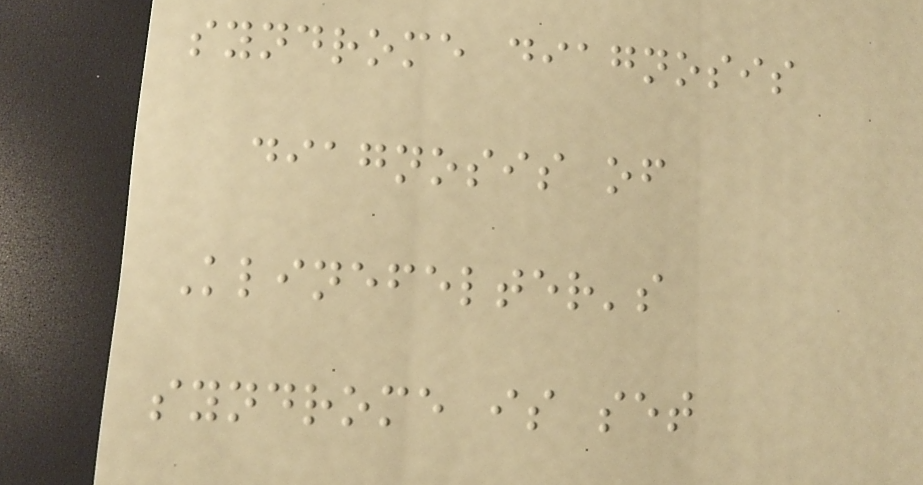syndrome diagnosis
diagnosis of
Klinefelter's
syndrome is set
